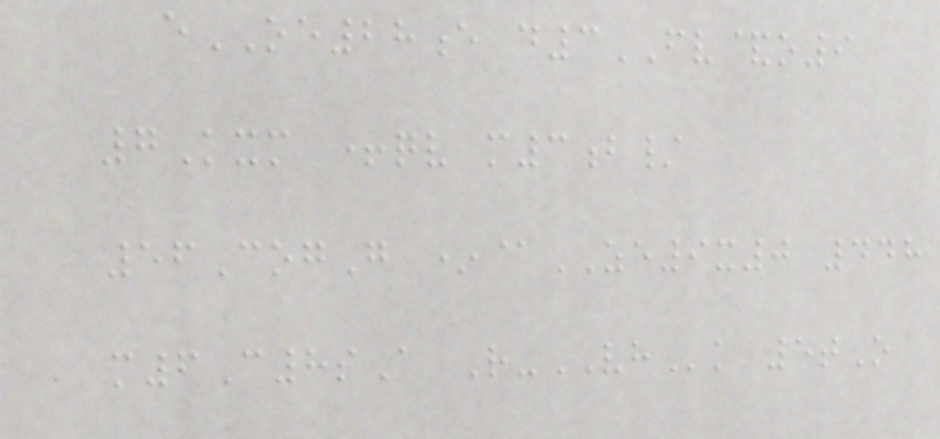eOE28e d3FV&o9
7Kxm +qv m3b/
56CogG *@ZE9x0 448
m6C8sA R-VHk 5tO
